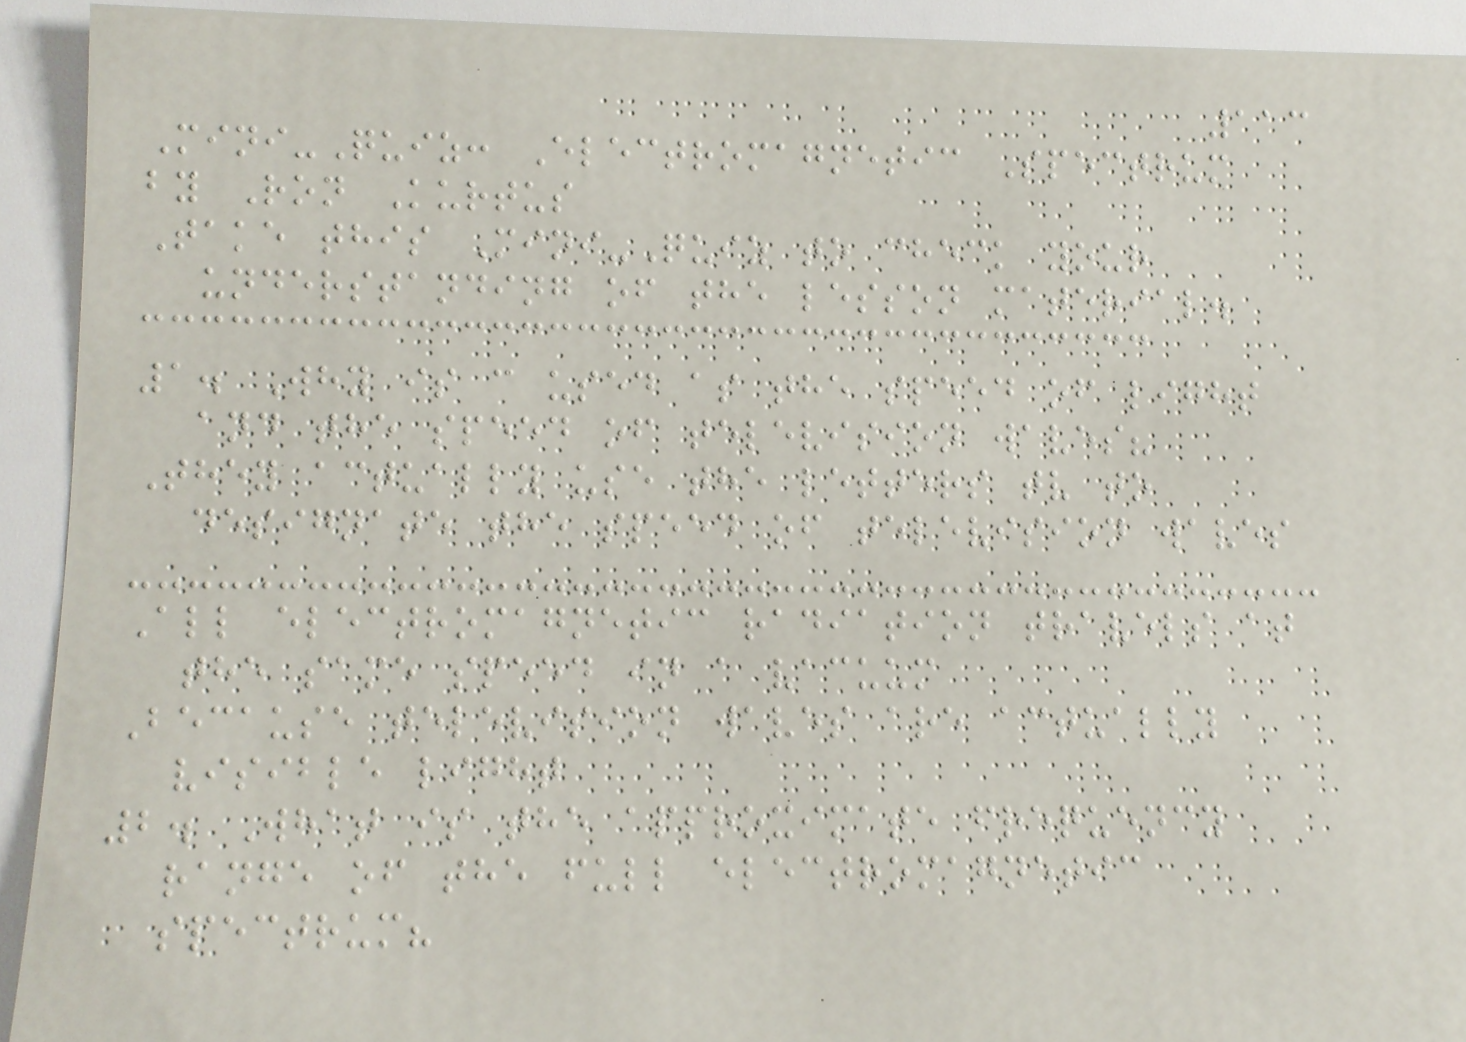113
Mini-Quiz: Electromagnetic Spectrum
by Ron Kurtus
Take this Mini-Quiz to check your
understanding of the lesson material.
1. Why is c used as the speed of light
and the speed of television waves?
They actually use the letters tv to
designate the speed of television waves
All electromagnetic radiation travels at
the same speed in a vacuum
Because television waves are actually
visible light
2. What is the approximate frequency
range of the full electromagnetic
spectrum?
